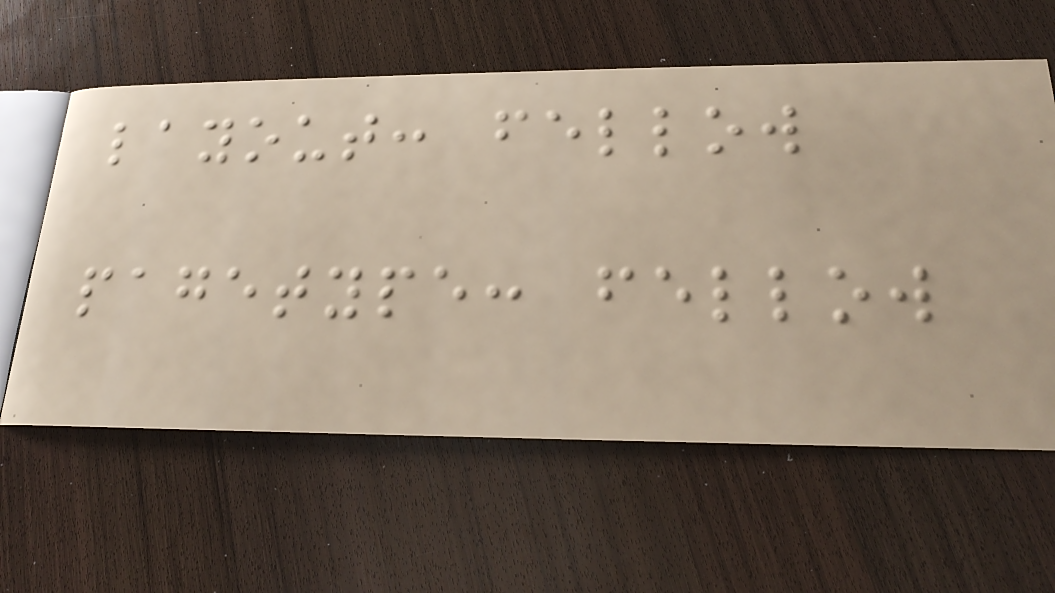layout: fellow
pagetype: fellow
